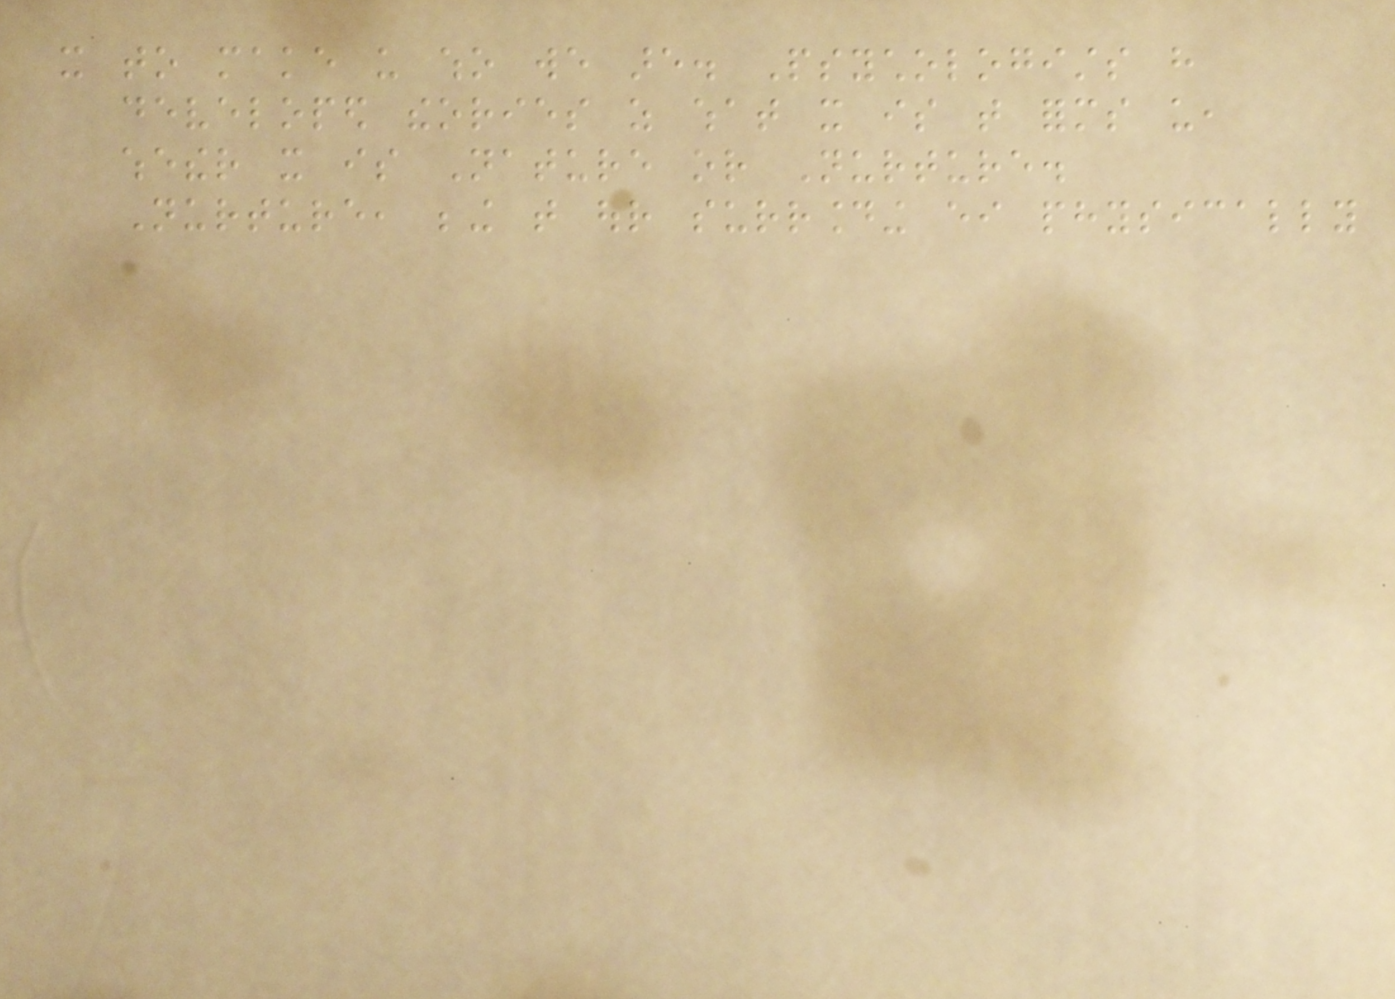it to make us who we are. Psychologists have
developed theories as what it is that forms us,
whether it is Nature or Nurture.
Nurture, being that our surrounding either physically
